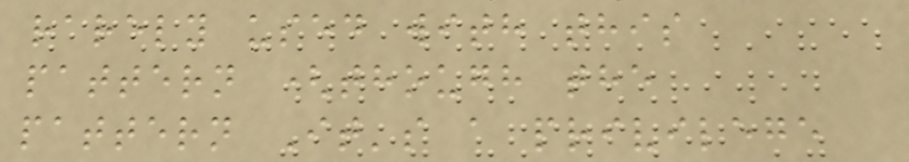rarely used with this
pattern (though the
pattern It's a privilege
